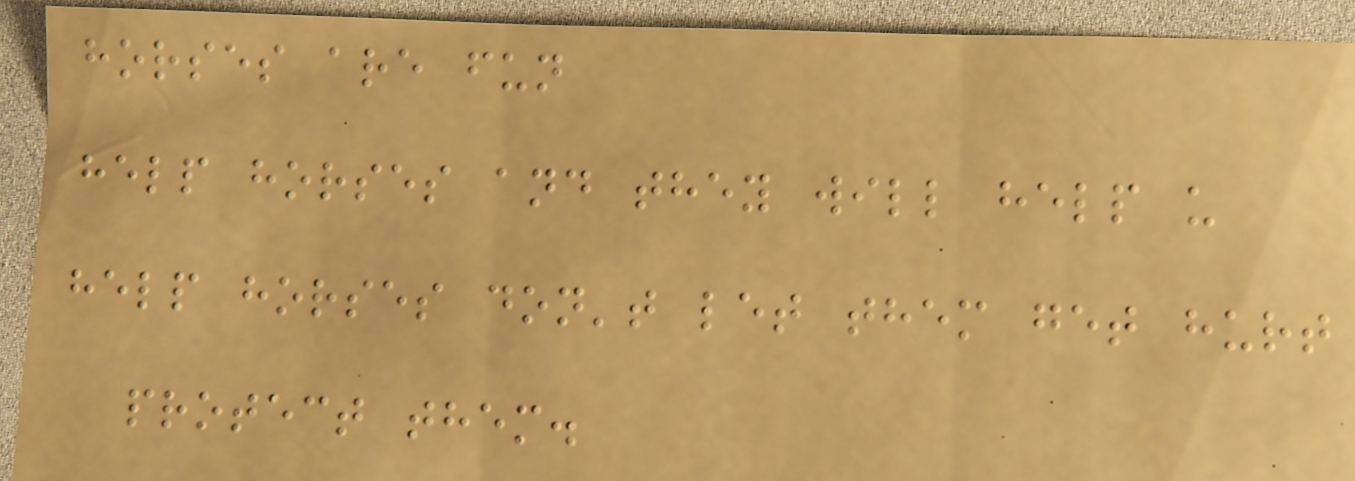horses are fun
help horses and they will help u
help horses don't let them get hurt
protect them.
